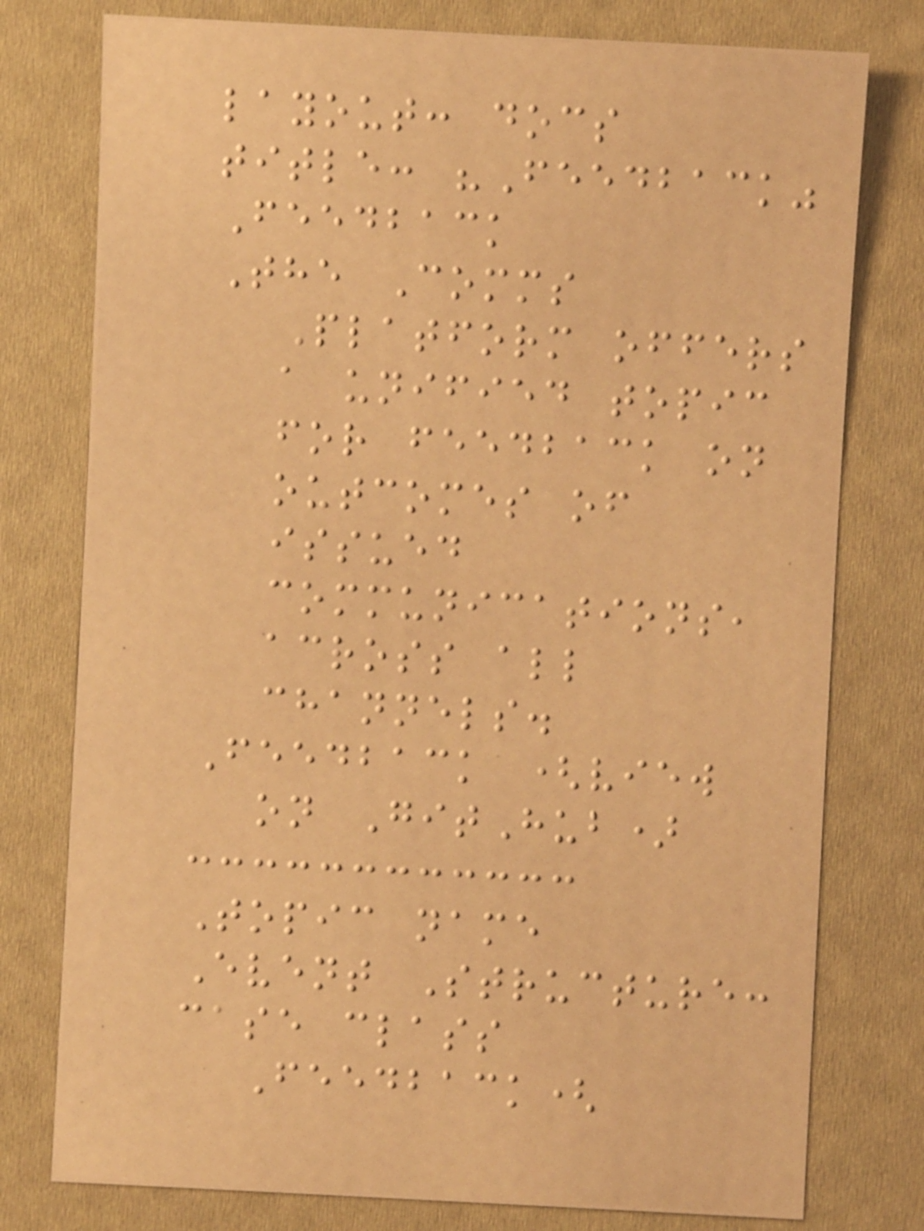layout: docs
title: "Feedback"
Feedback
The Comms
Platform offers
a unified topic
for feedback on
outcomes of
issued
communications,
across all
channels.
Feedback (view
on GitHub)
Topic name
Event Structure:
case class
Feedback(
